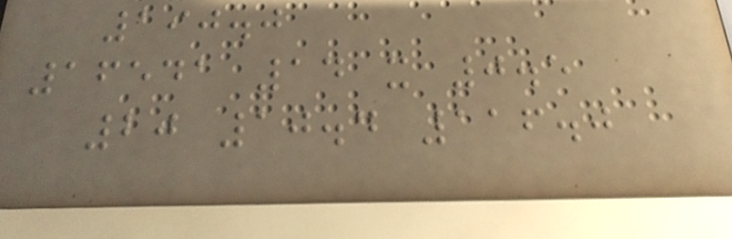190.0
16541 14 x 0.5
20 10.4 116.0
